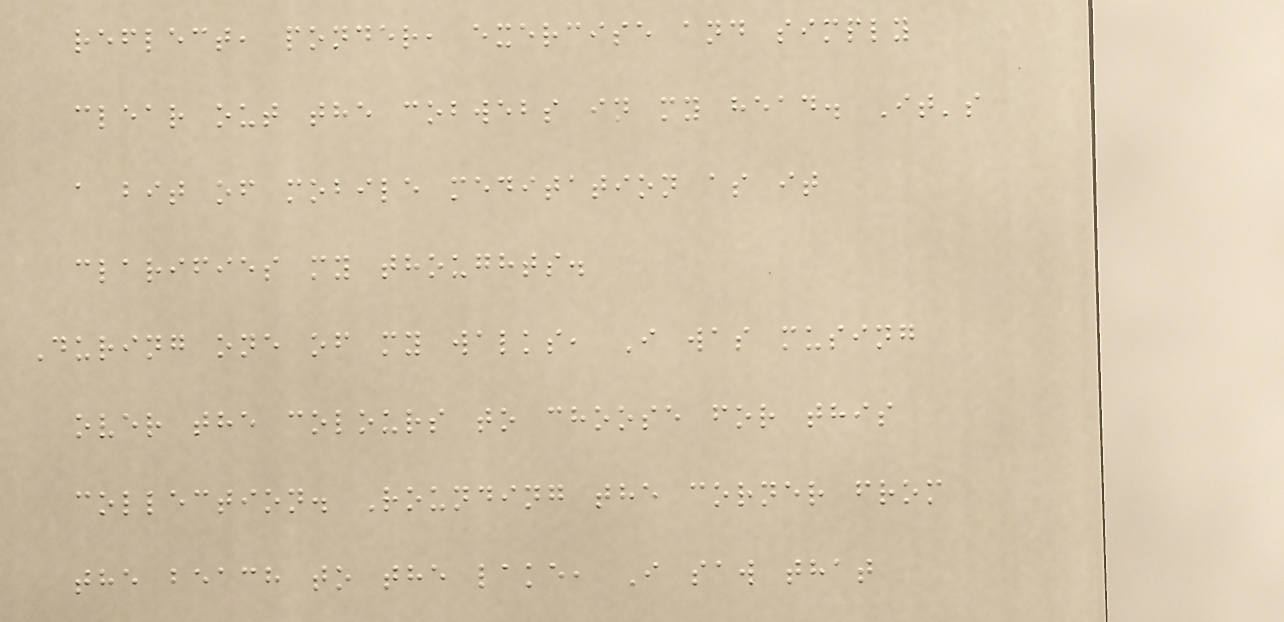reflect, ponder, exercise and simply
clear out the cobwebs in my head. It's
a bit of mobile meditation as it
clarifies my thoughts.
During one of my walks, I was musing
over the colours to choose for this
collection. Rounding the corner from
the beach to the lake, I saw that
